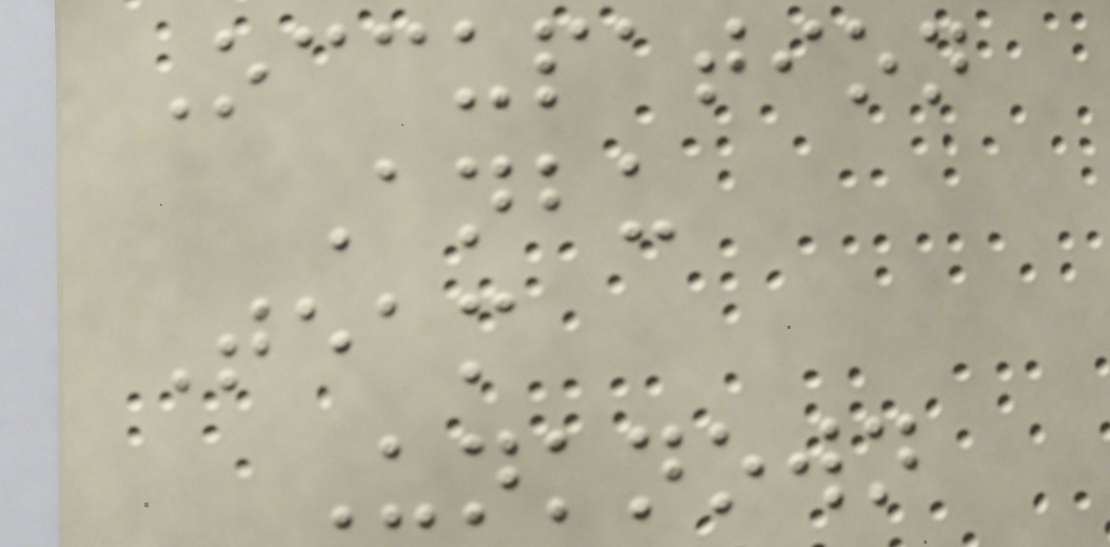Occupation
Anbu
Team
Unknown
